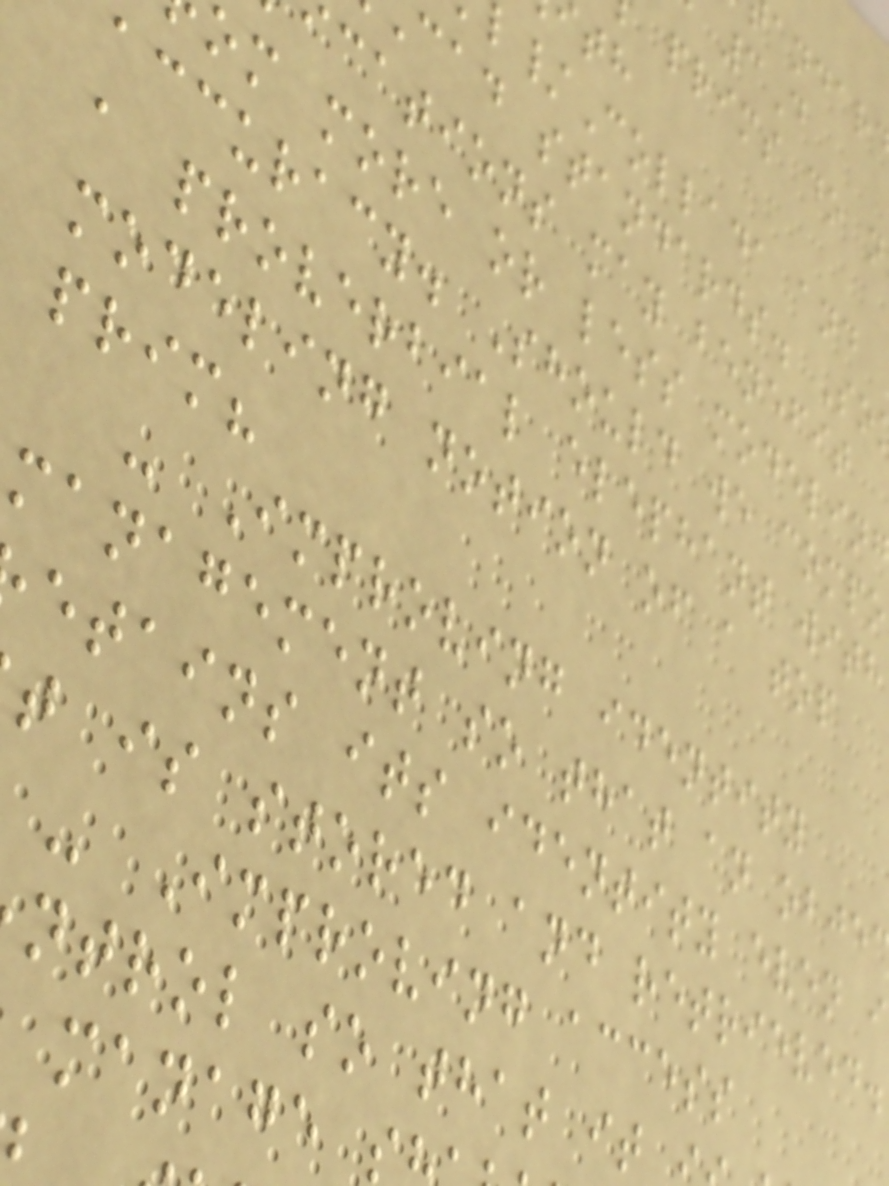prims do n
/Collada and
cad standards. So
cations may benefit
om more or less modelin
accuracy. Should we compo
a proverbial elephant with
modeling notion of a top
prim?
- Improving identity
management so that an obje
etains its identity even i
t is stored and retrieved.
- Improving access
ntrol so that it
manage s
